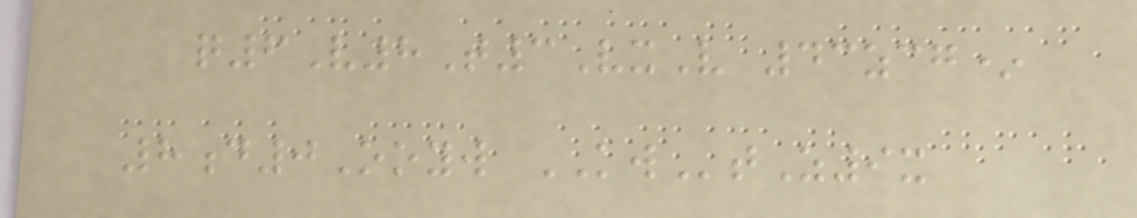q6V8T3VxV 43zcg*
8d0Ooyw KWtZ9x
